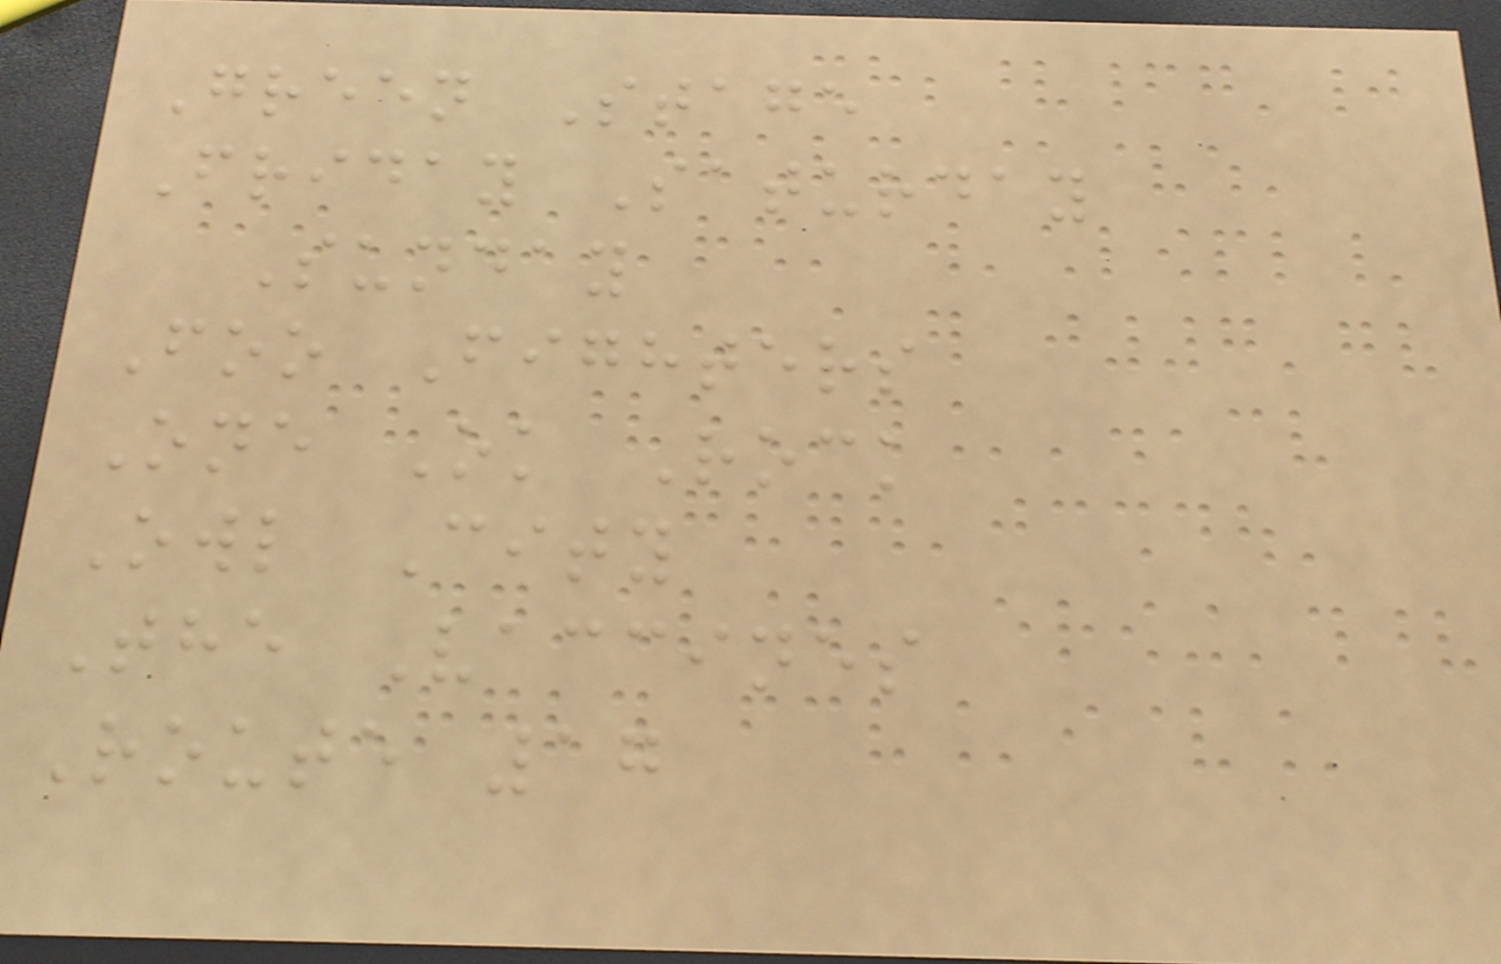Green Stage
Friday Saturday
Sunday
Foo Fighters
One Ok Rock
Owl City
The Vaccines
Route 17
